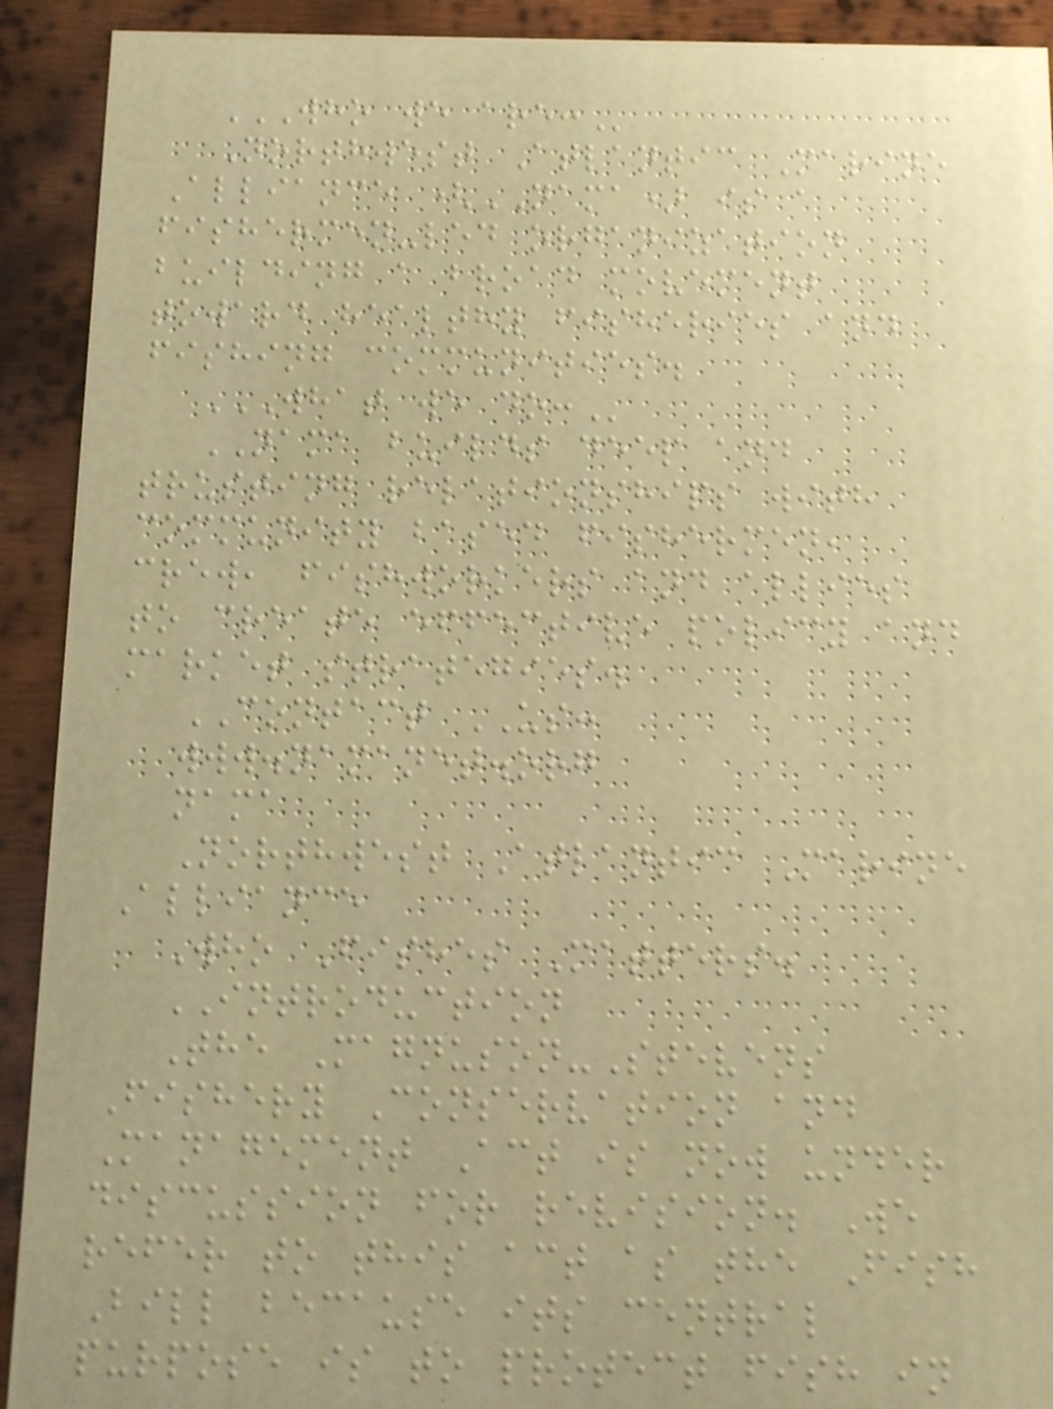WHO WE ARE:
Northwest Atlantic Marine
Alliance (NAMA) is a
fishermen-led organization
building a broad movement
toward healthy fisheries and
fishing communities.
WHAT WE DO:
NAMA builds deep and
trusting relationships with
community based fishermen,
crew, fishworkers and allies
to create effective policy and
market strategies.
CONTACT US:
www.namanet.org
nama
Northwest Atlantic Marine
Alliance
Who Fishes Matters.
INTRODUCTION
The Magnuson-Stevens
Fishery Conservation and
Management Act is now under
discussion for revision. We
refer to this act as the Fish
Bill because its central
purpose is to protect fish in
